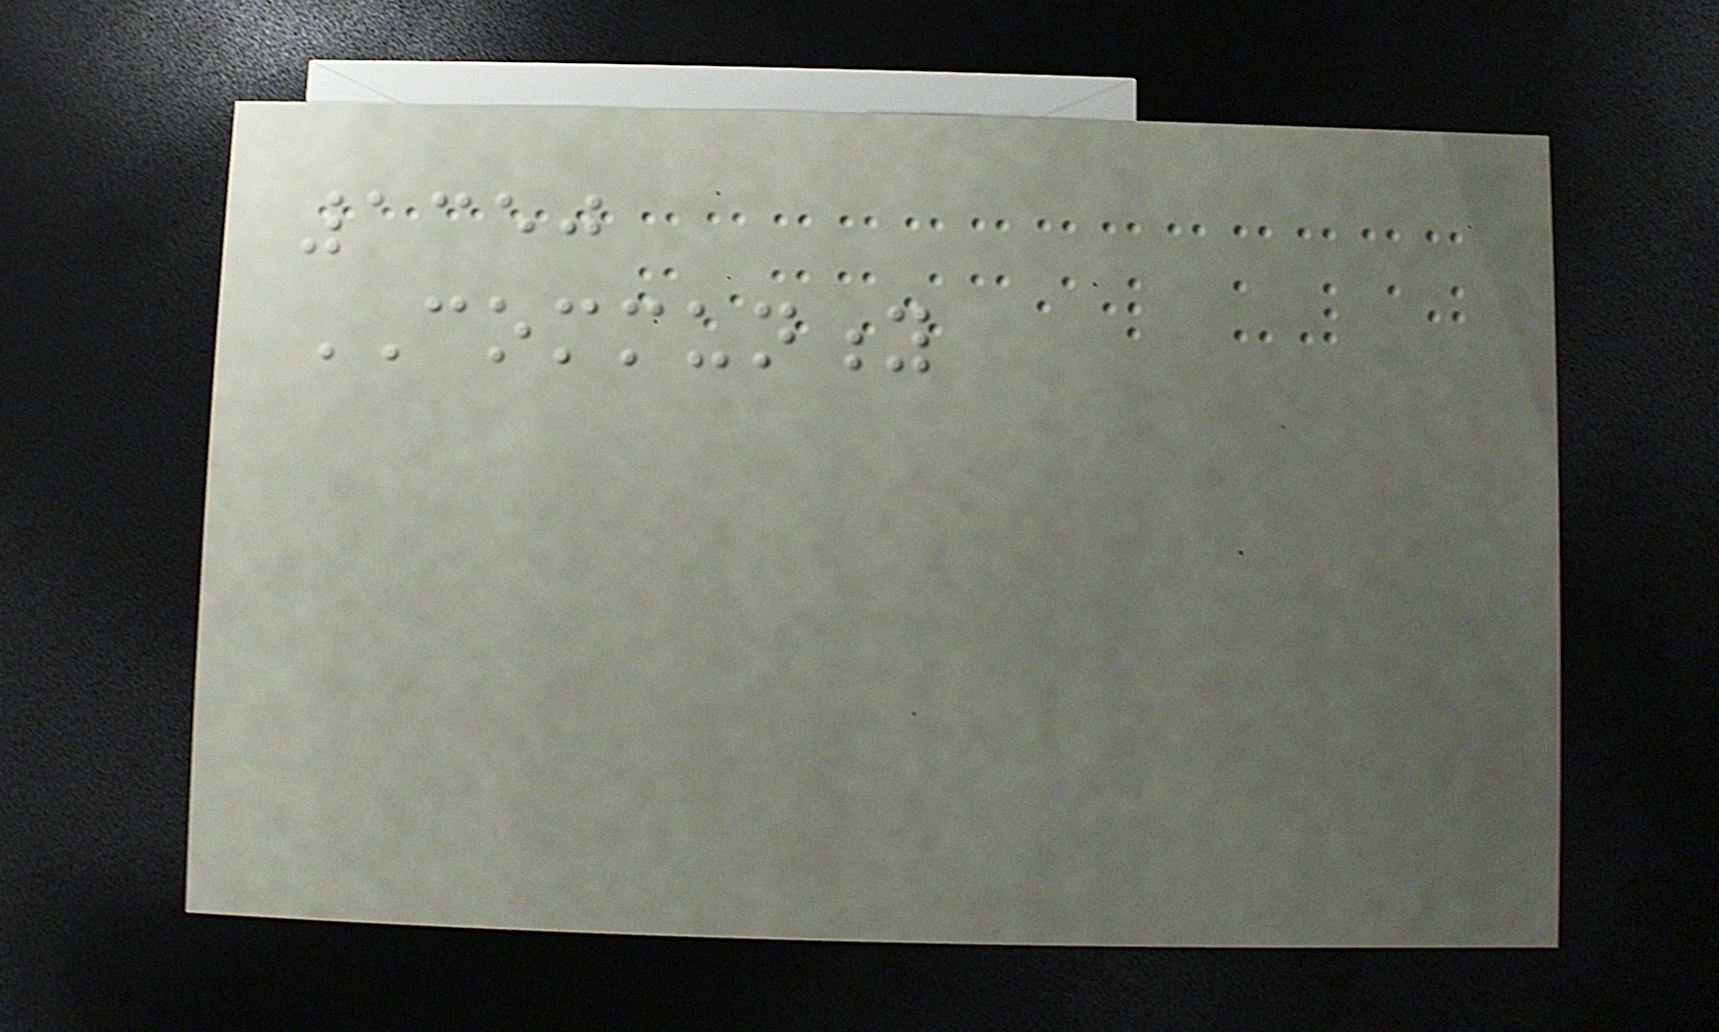1350
COMMUNITY
